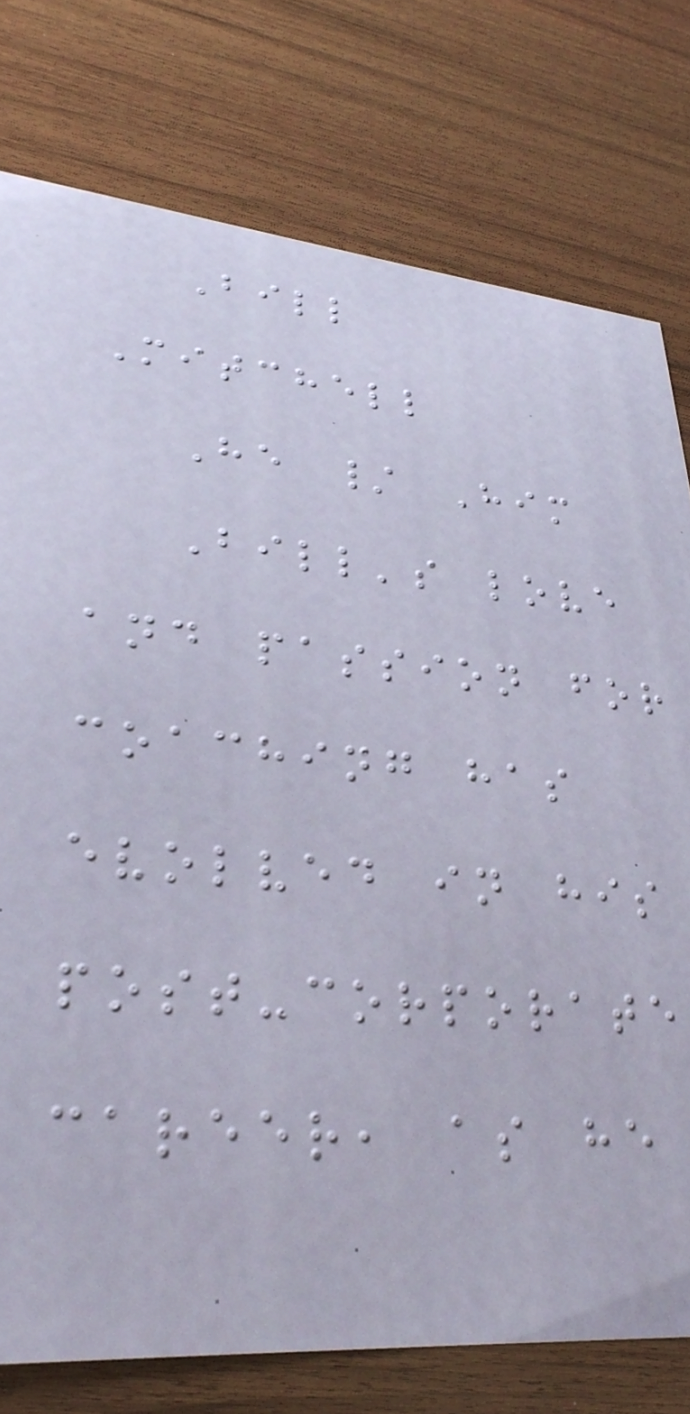Bill
Mitchell
He / Him
Bill's love
and passion for
coaching has
evolved in his
post-corporate
career, as he
